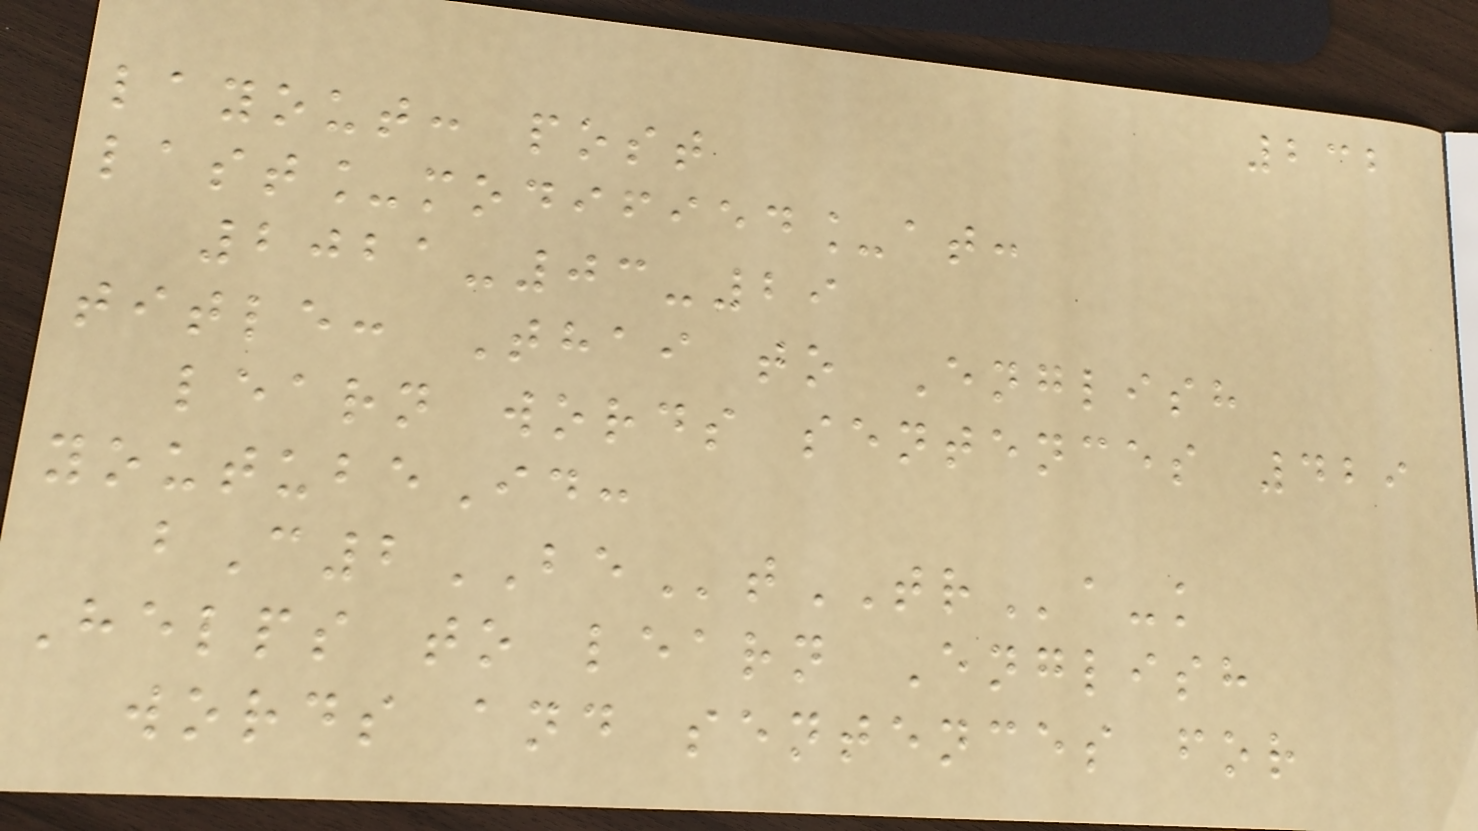232
layout: post
last_modified_at:
2021-03-29
title: Thai to English
learn words sentences 429
youtubeId:
bC2BEtTRa-k
Helps to learn English
words and sentences for
